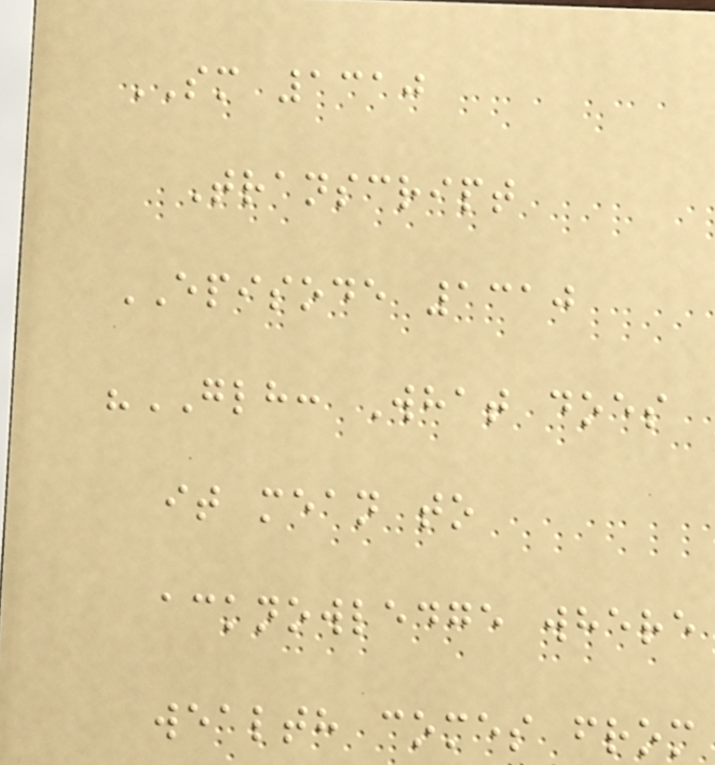SM 1310
Transcript
EPISODE 1310
"GLH: What does
it mean to
acknowledge where
wealth comes from
